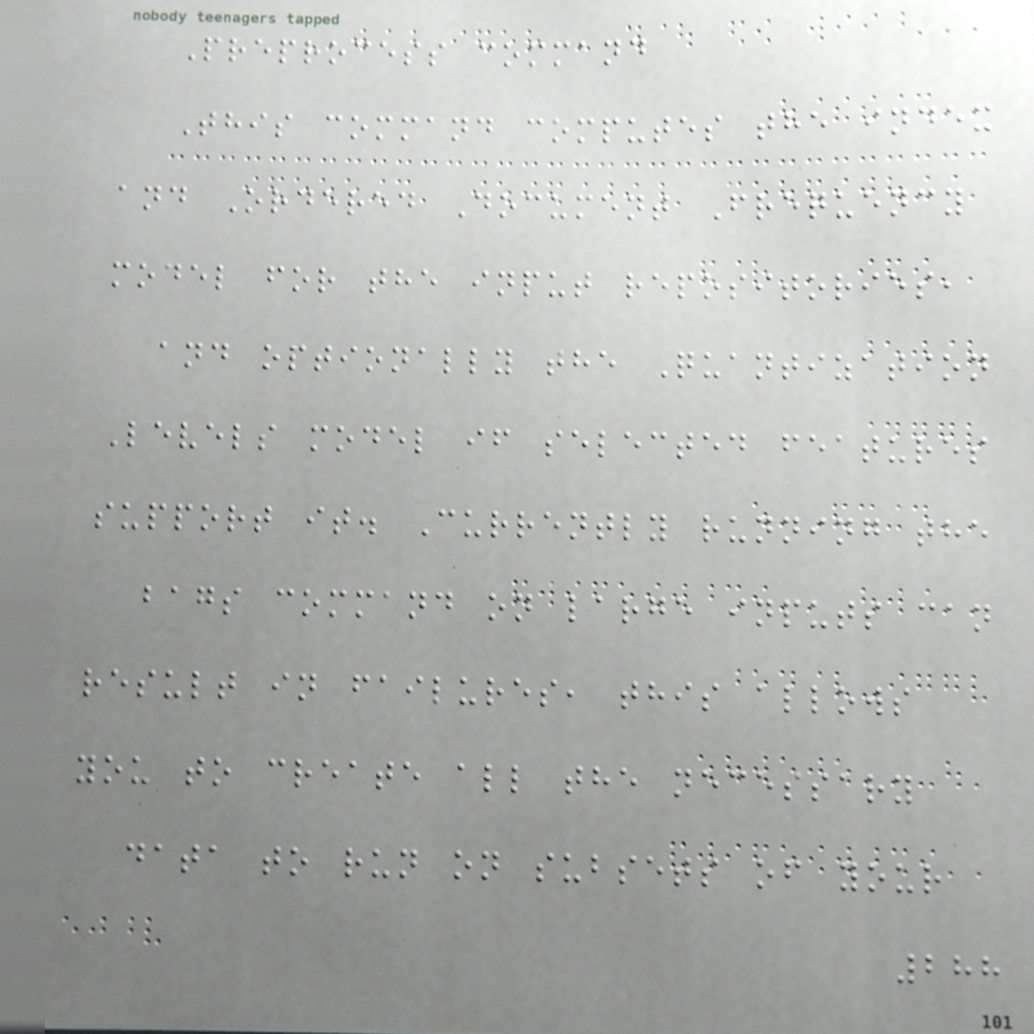Preprocess command
This command computes the index
and Ordered Document Frequency
model for the input repositories,
and optionally the Quantization
Levels model if selected features
support it. Currently running the
bags command on large inputs can
result in failures, this allows
you to create all the necessary
data to run on subsets of your
288
